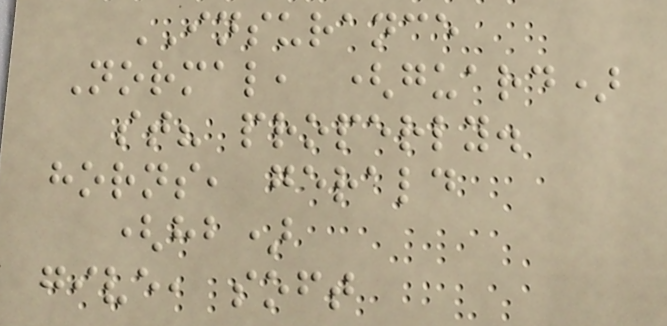INSURANCE
Normal, (guard)
st? properly.
horns, gerald
(hb)
give, soft
